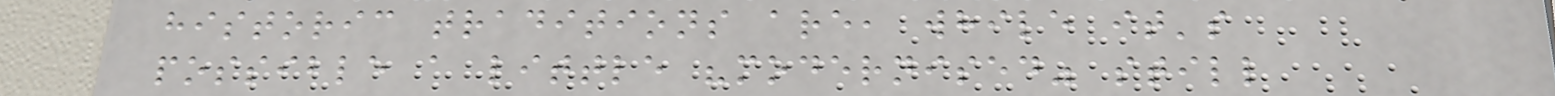historic traditions are, while it's
possible a little "modernised" still
